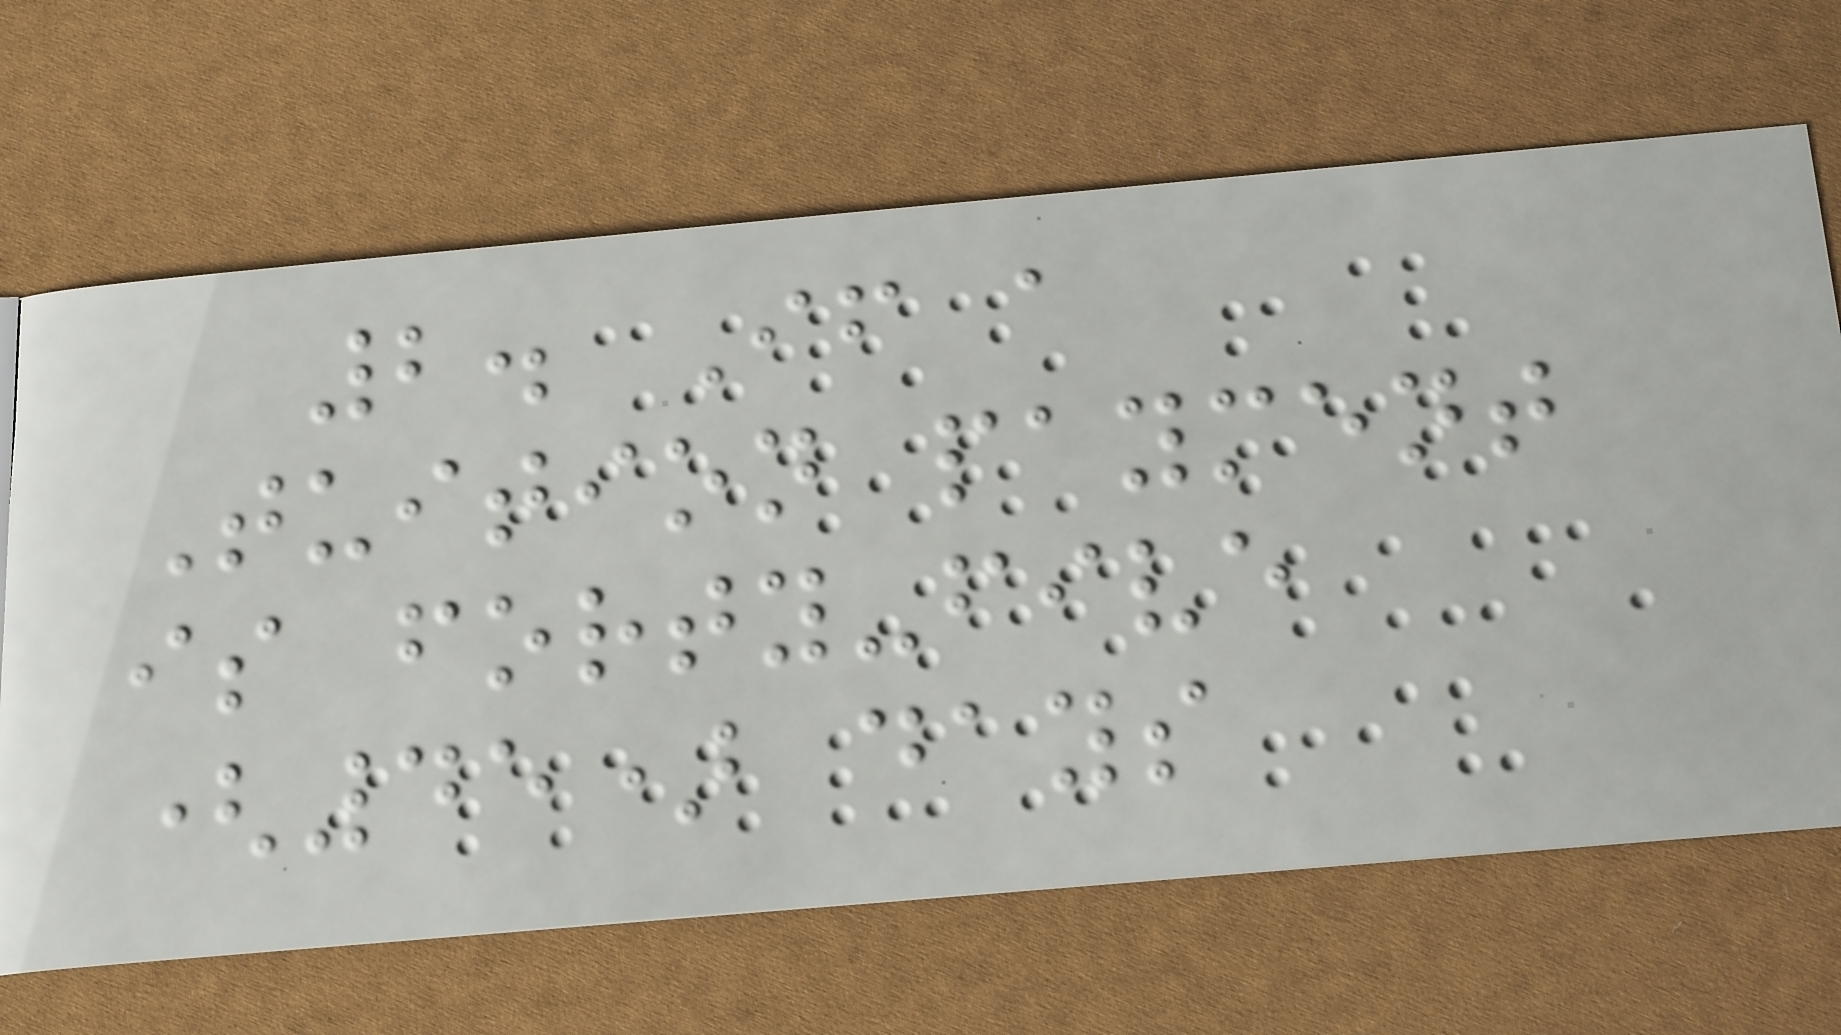2. If a
Tuition payment
is forty-five
(45) days
